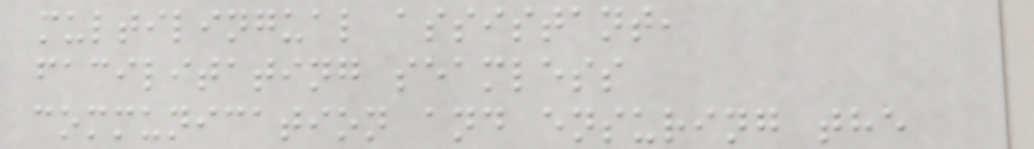multilingual assistant,
facilitating seamless
communication and ensuring the
